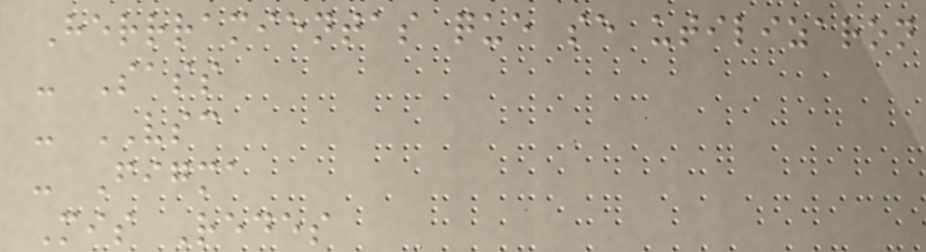Herrramientas que se utilizaron
- Sass
- VSC
- Figma
Mis Redes
